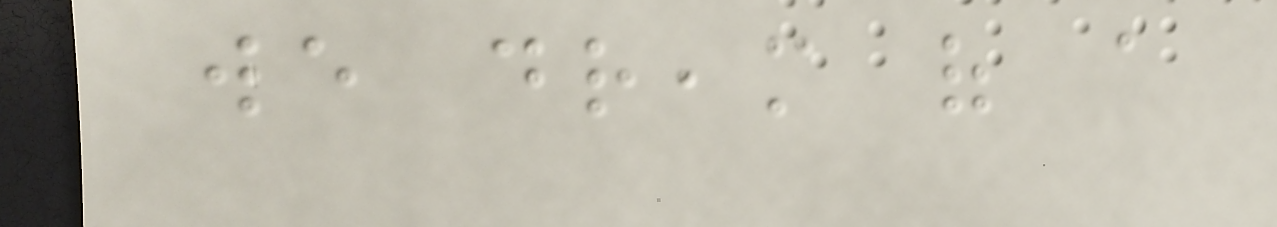we dream of a
